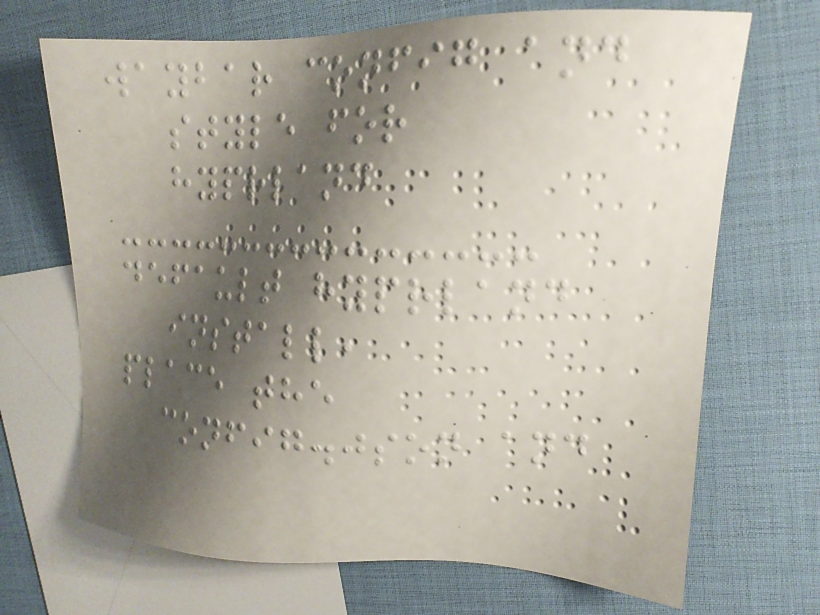waybar config and
style for
hyprland
default hyprland
install,
place the
config.json and
